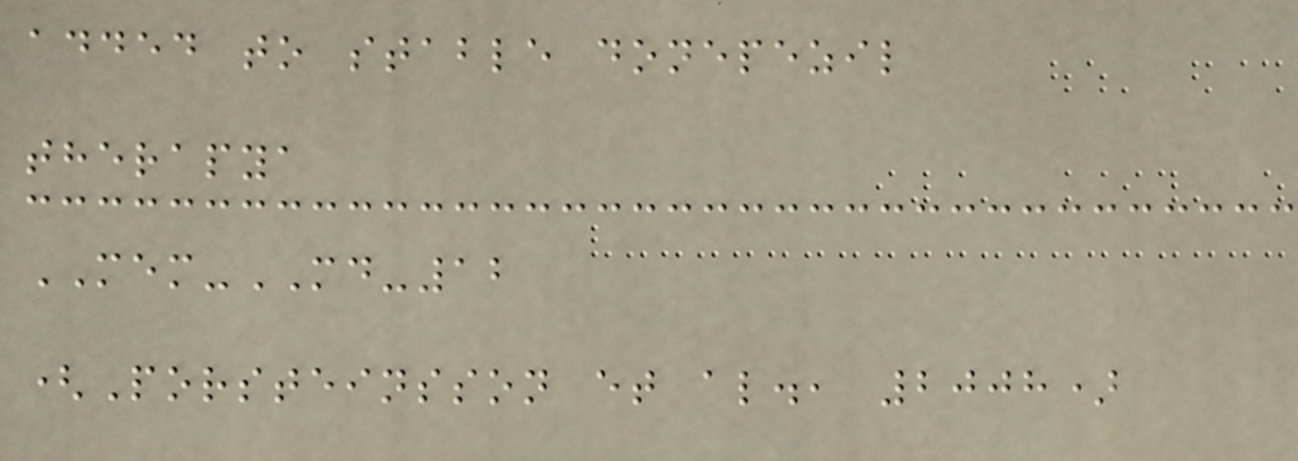added to stable donepezil
therapya
MEM-MD-12
(Porsteinsson et al., 2008)
